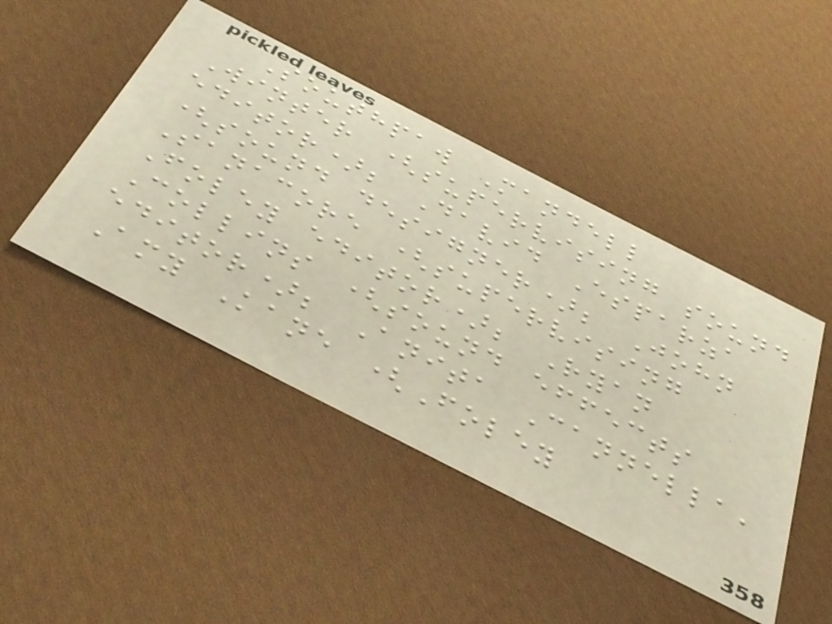Southpaw Mandell
Winter (supervising sound
editor); David Esparza
(sound designer); John
Sanacore (supervising
Foley editor); Ryan
Collins (sound effects
editor); Anita Cannella,
Amy Kane (Foley
